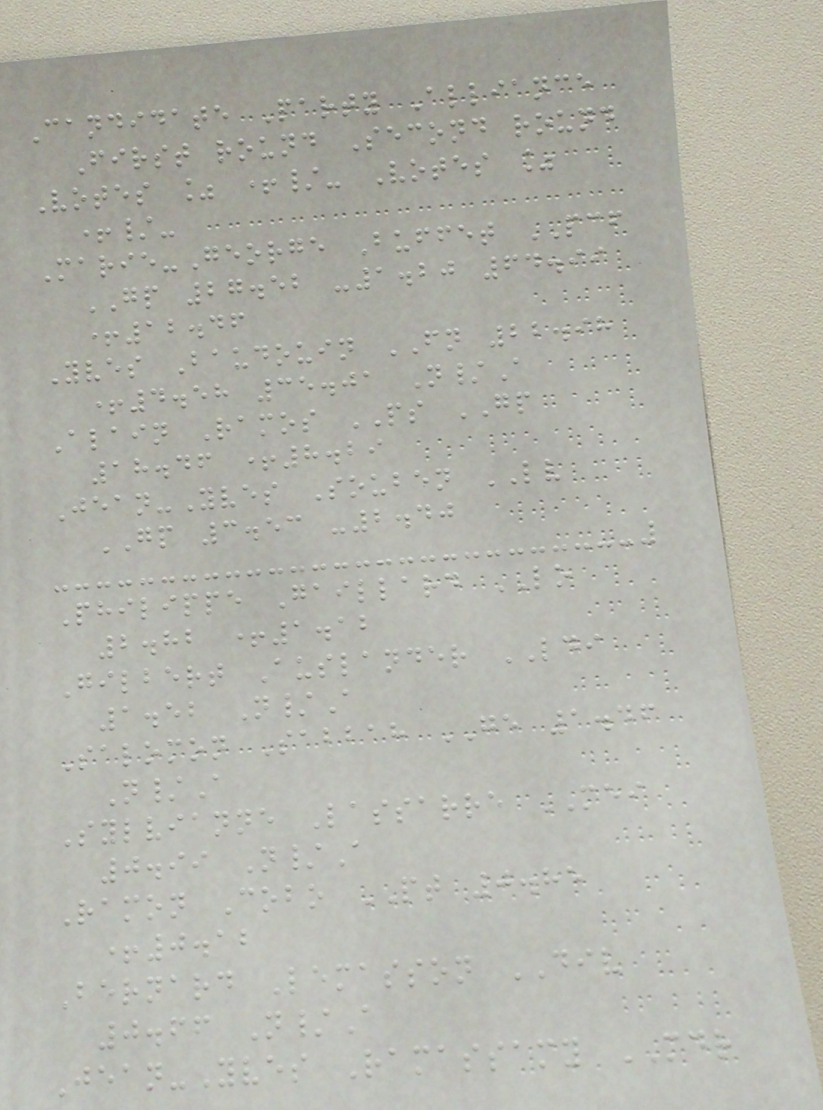Candidate Party Alliance
First round Second round
Votes % +/- Votes %
+/-
Marie-George Buffet PCF
GP 27.52 -1.20 64.99
+12.46
Yves Baudouin FN 22.98
+4.58 35.01 N/A
Alain Ramos PS GP
18.46 +8.29
Jean-Yves Souben LV
GP 3.53 -2.40
Philippe Gaillard LO
2.82 +1.12
Gilbert Auslander LDI
1.52 N/A
Salomon Sabbah GE 1.46
N/A
Sylvianne Lassarre MEI
0.99 N/A
Ramon Cobo PT 0.85
+0.12
Bernard Lemasson DIV
0.66 N/A
Jean-Yves Ramassamy MDR
